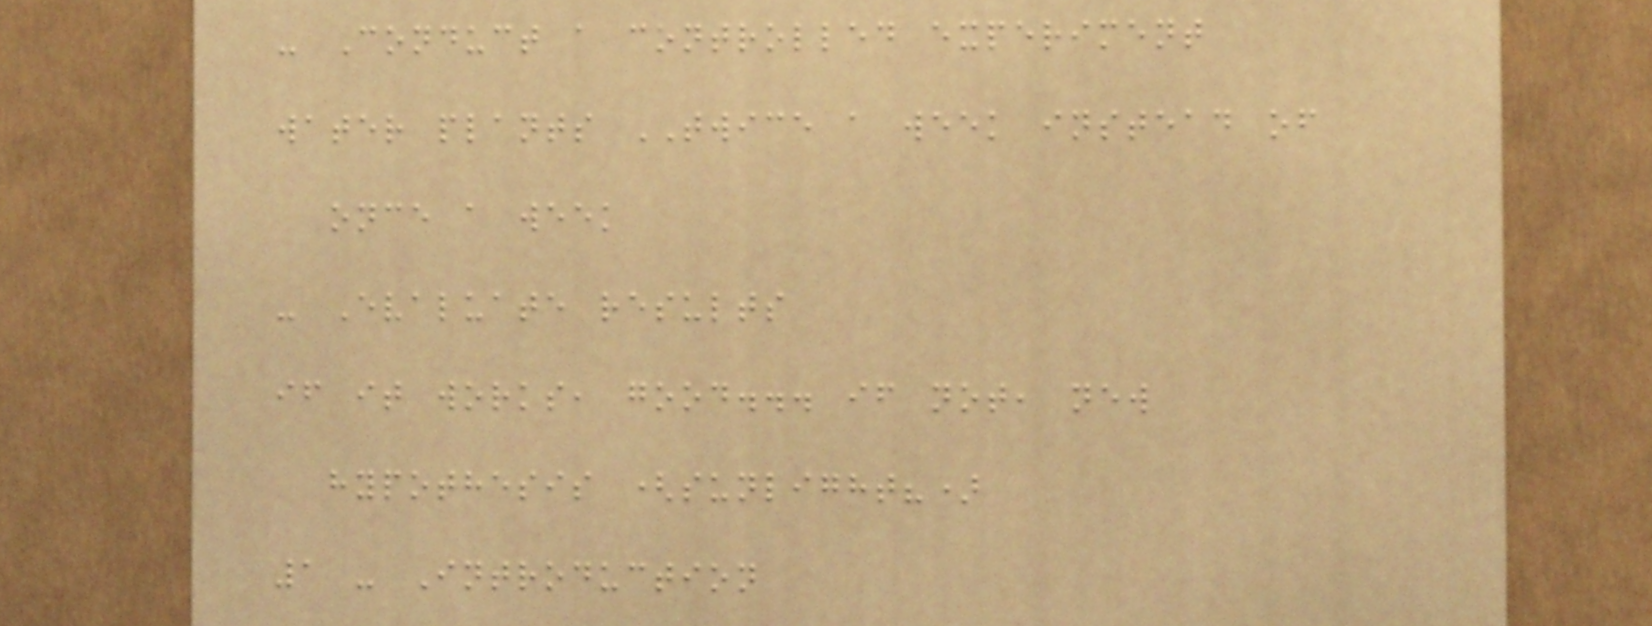- Conduct a controlled experiment
water plants TWICE a week instead of
once a week
- Evaluate results
if it works, good... if not, new
hypothesis (sunlight?)
1 - Introduction
